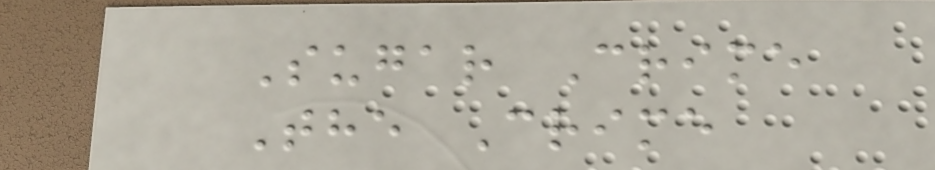Sugar Crime
The Crime
